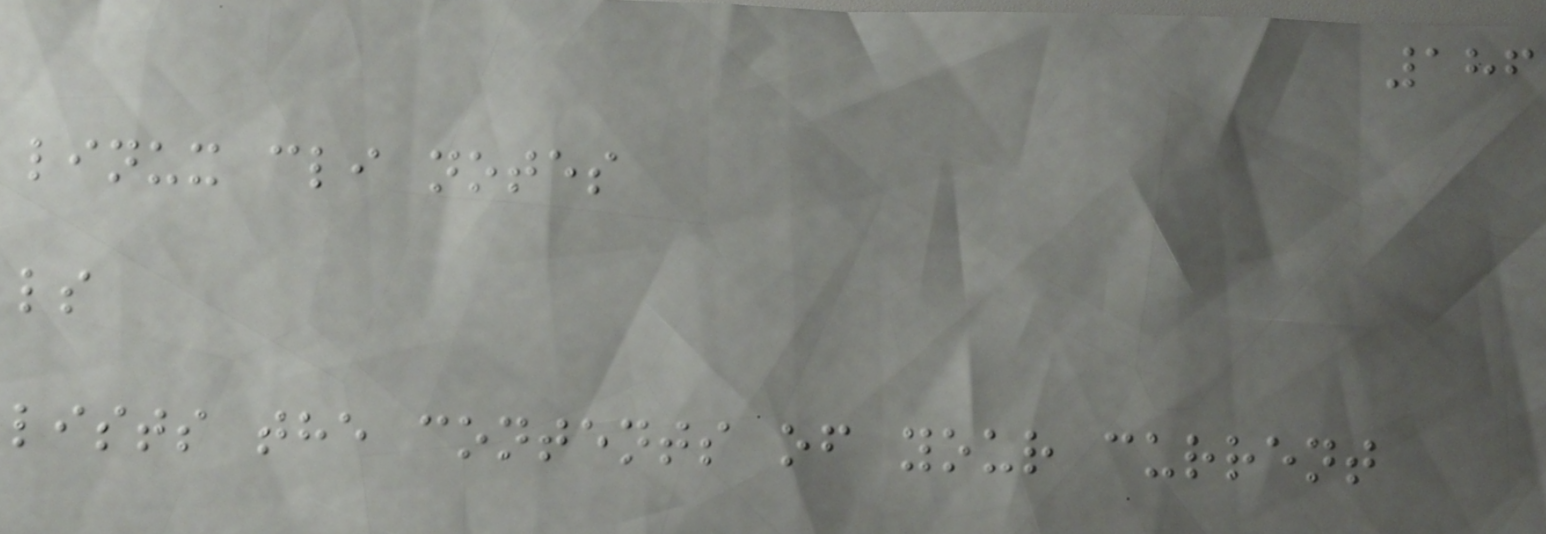186
linux cli notes
ls
lists the contents of your current
